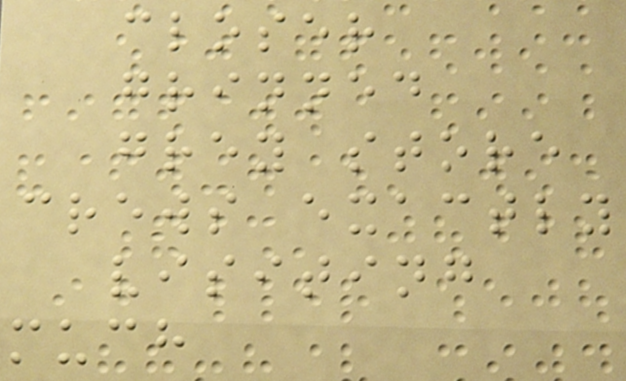closer
grinned
grey store
crews exactly
visiting
much
